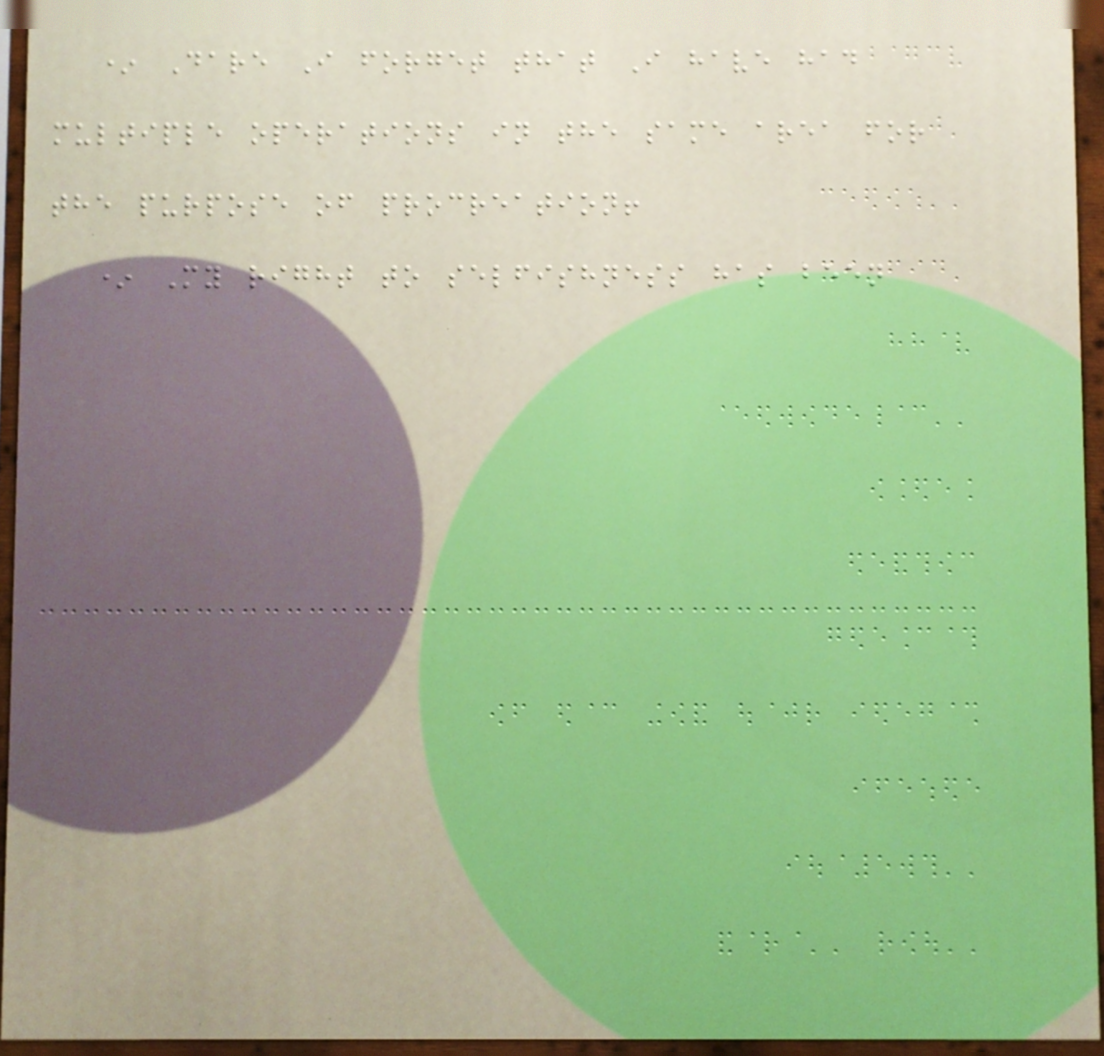* Dare I forget that I have had
multiple operations in the same area for
the purpose of procreation!
* My right to selfishness has been
